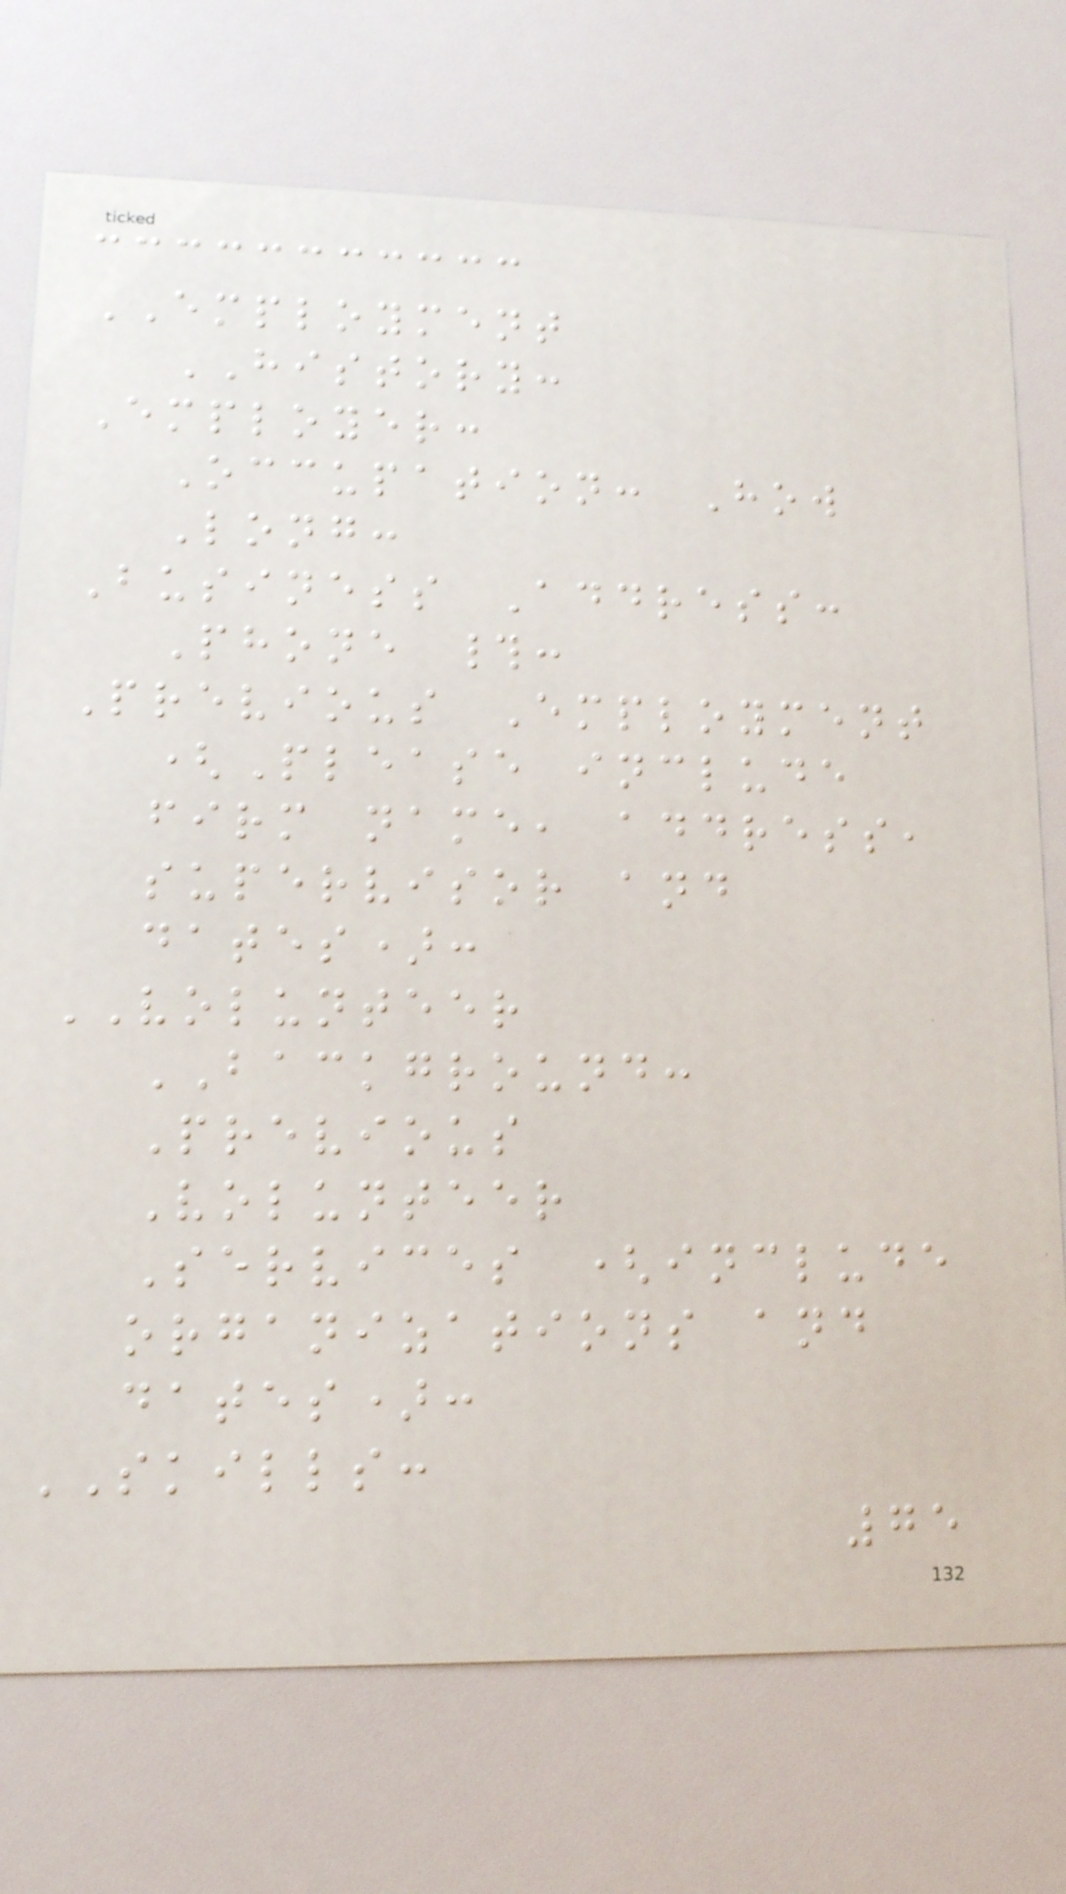EMPLOYMENT
HISTORY:
Employer:
Occupation: How
Long:
Business Address:
Phone #:
Previous Employment
(Please include
firm name, address,
supervisor and
dates):
VOLUNTEER
BACKGROUND:
Previous
Volunteer
Services (include
organizations and
dates):
SKILLS:
75
